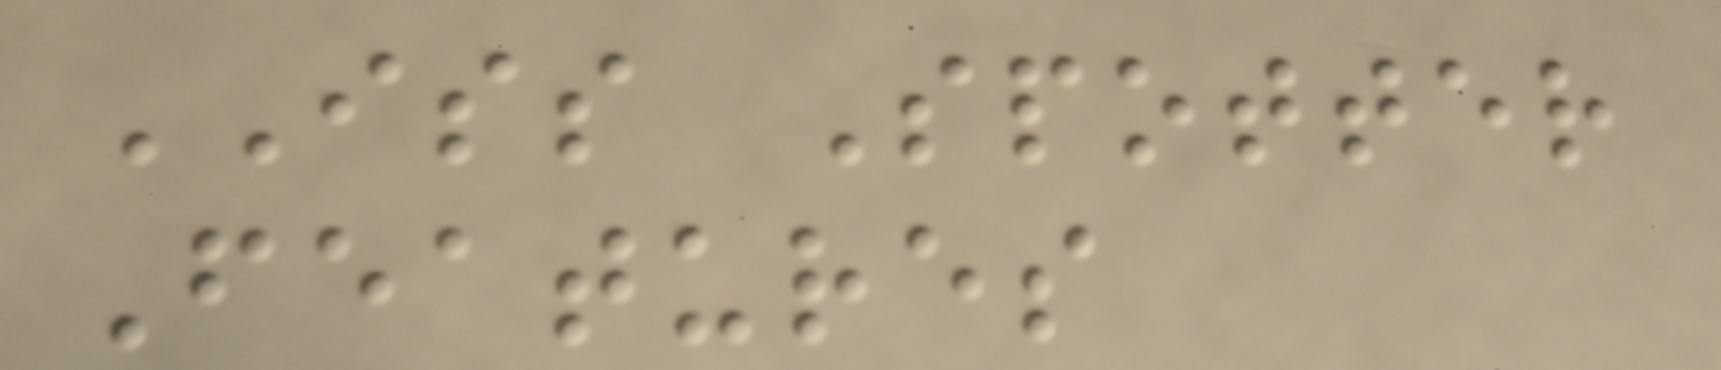ISS Spotter
Features
